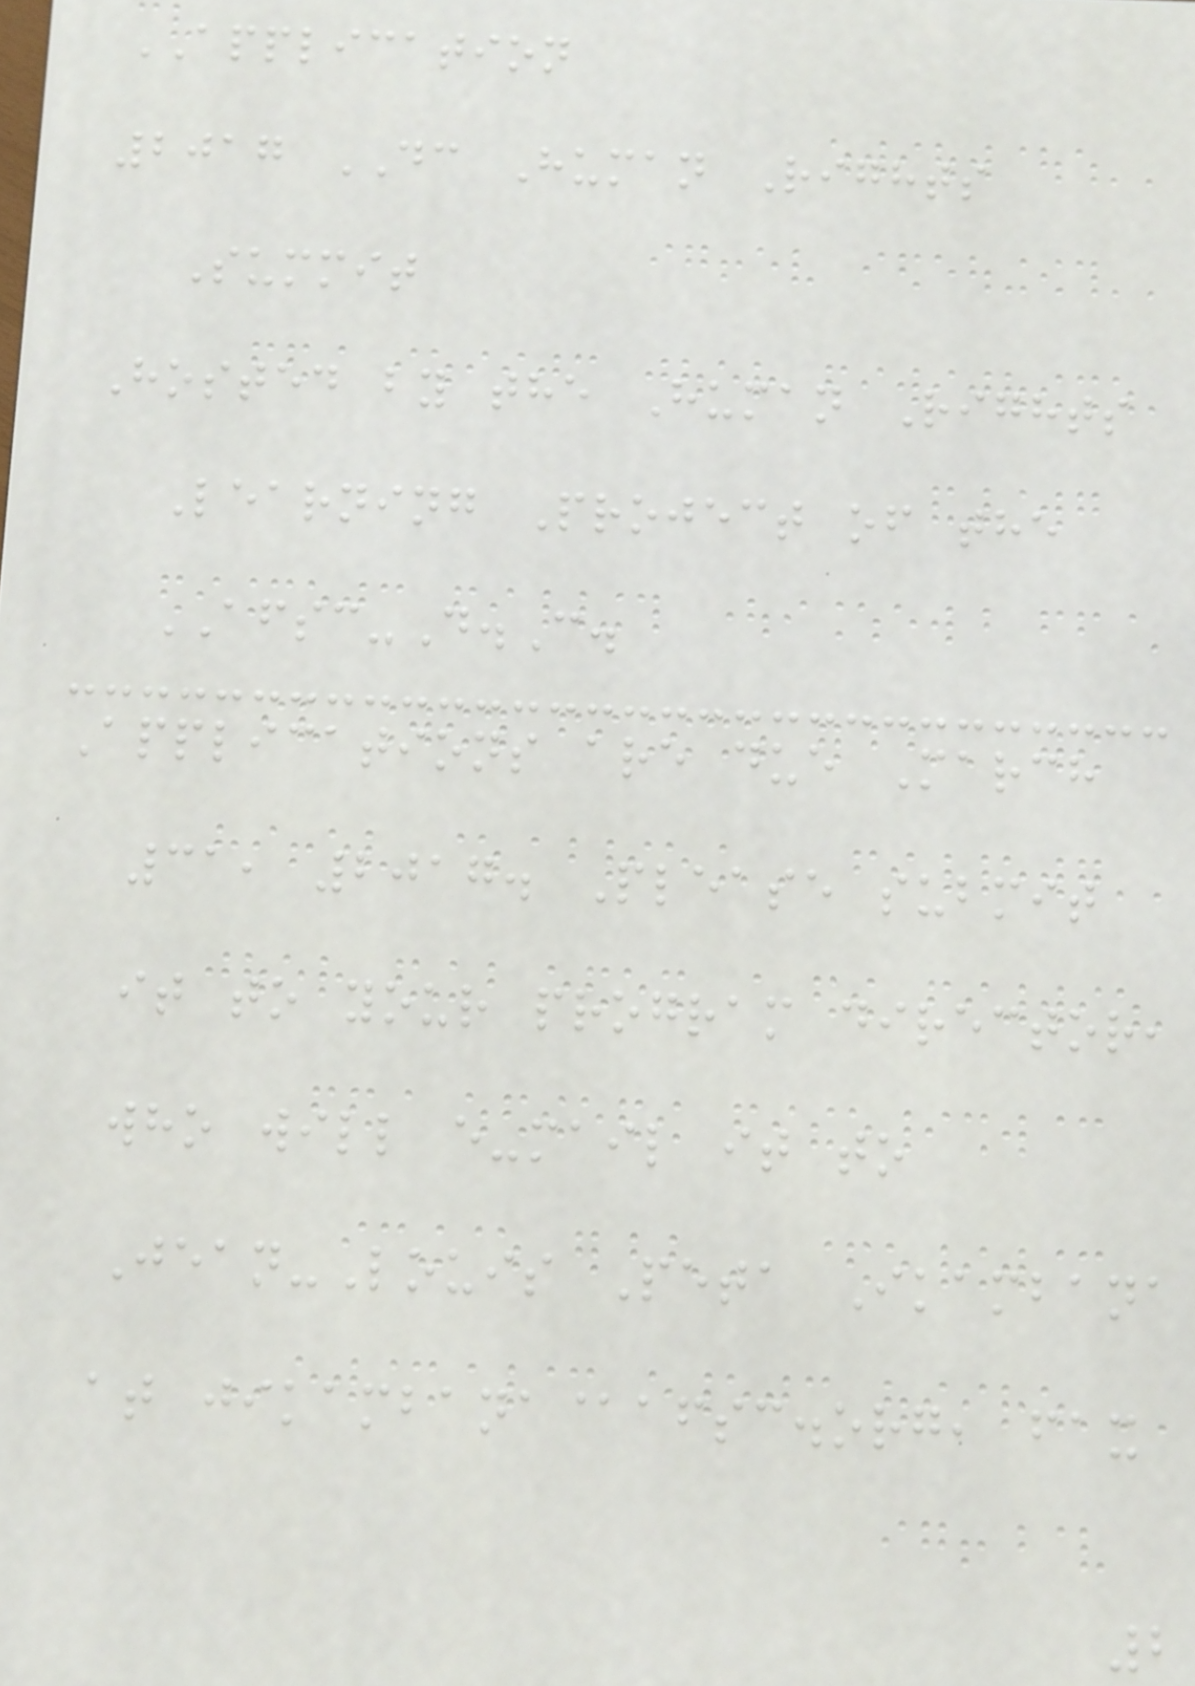APPLICATION
2017 DC Human Rights
Summit
Hosted by the Human Rights
Learning Project of the
AFSC-D.C.
Applications are due March
31, 2017. Please submit
it to your program director,
who will e-mail it to
Jean-Louis Peta Ikambana
at jikambana@afsc.org, fax
2
